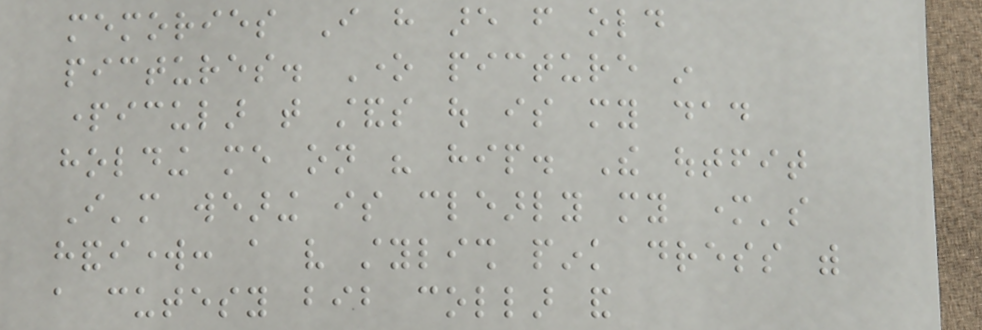memories I have are from old
pictures. One picture in
particular that stands out is my dad
holding me on his hip. The outfit
I'm wearing is clearly my mother's
handiwork: a very stylish pink dress with
a cutesy bib collar and
